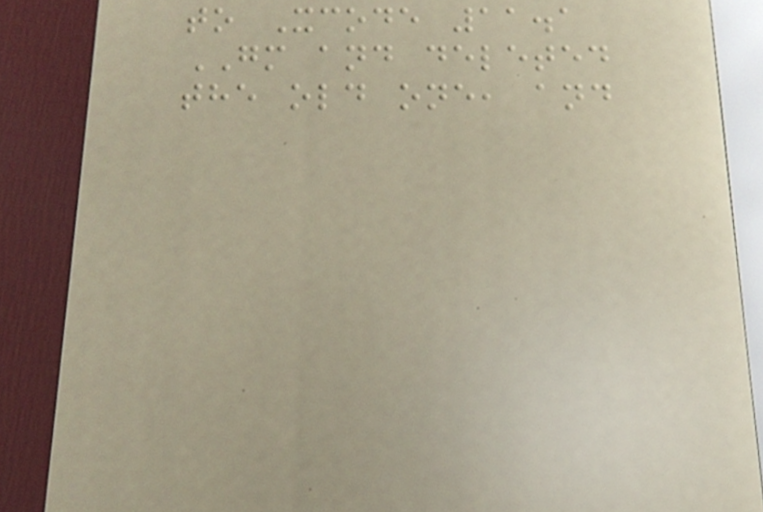to Xcode 11.1
GM and deleted
the old one, and
